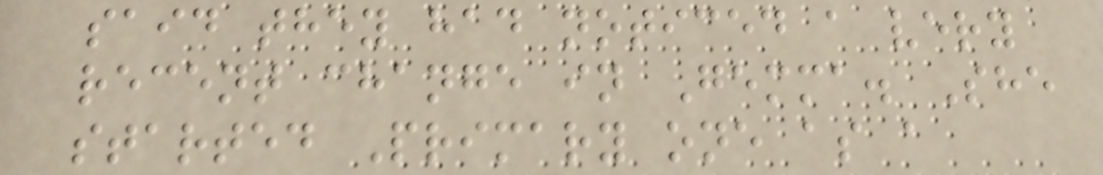said they had noticed a very
recent change in Gemma. She
started Primary one as a
